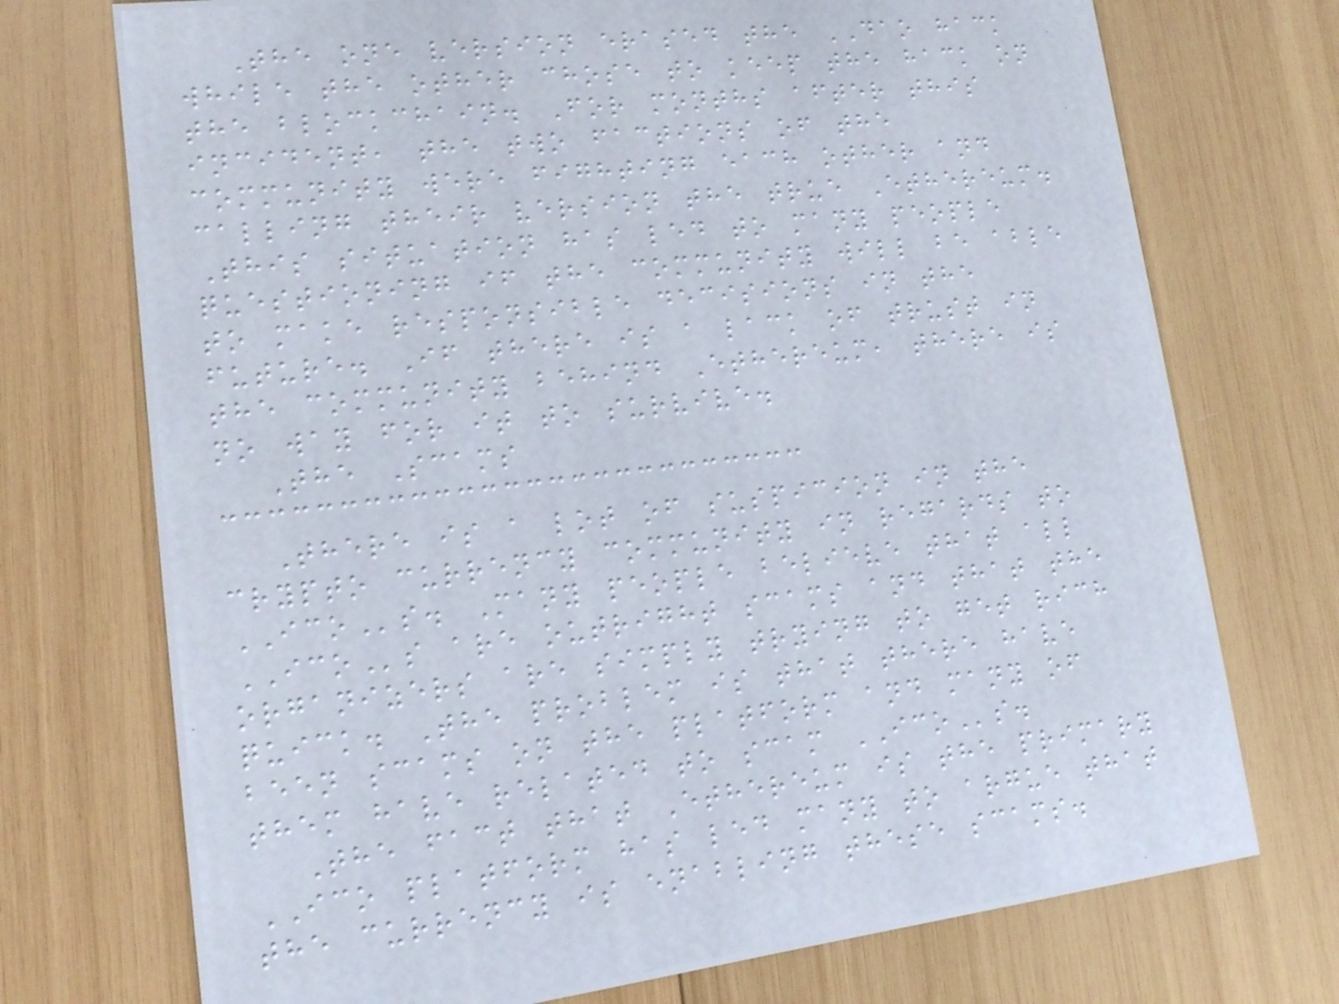The one version erased the DAO hack
while the other chose to keep the hack on
the blockchain. For months after this
incident, the two factions of the
community were fighting each other and
calling their version the true Ethereum.
This situation has led to many people
questioning if the community will be able
to make responsible decisions in the
future. If there is a lack of trust in
the community behind Ethereum, there is
no way for it to survive.
The Scams
There is a lot of suspicion in the
crypto currency community in regards to
ICOs. Many people believe that all
ICOs are outright scams and that the
organizers are simply trying to get rich
quick. The problem is that there have
been scams on the platform and many of
them have related to scam ICOs.
The fact that Ethereum is the primary
ICO platform has led many to argue that
the currency is enabling these scams.
